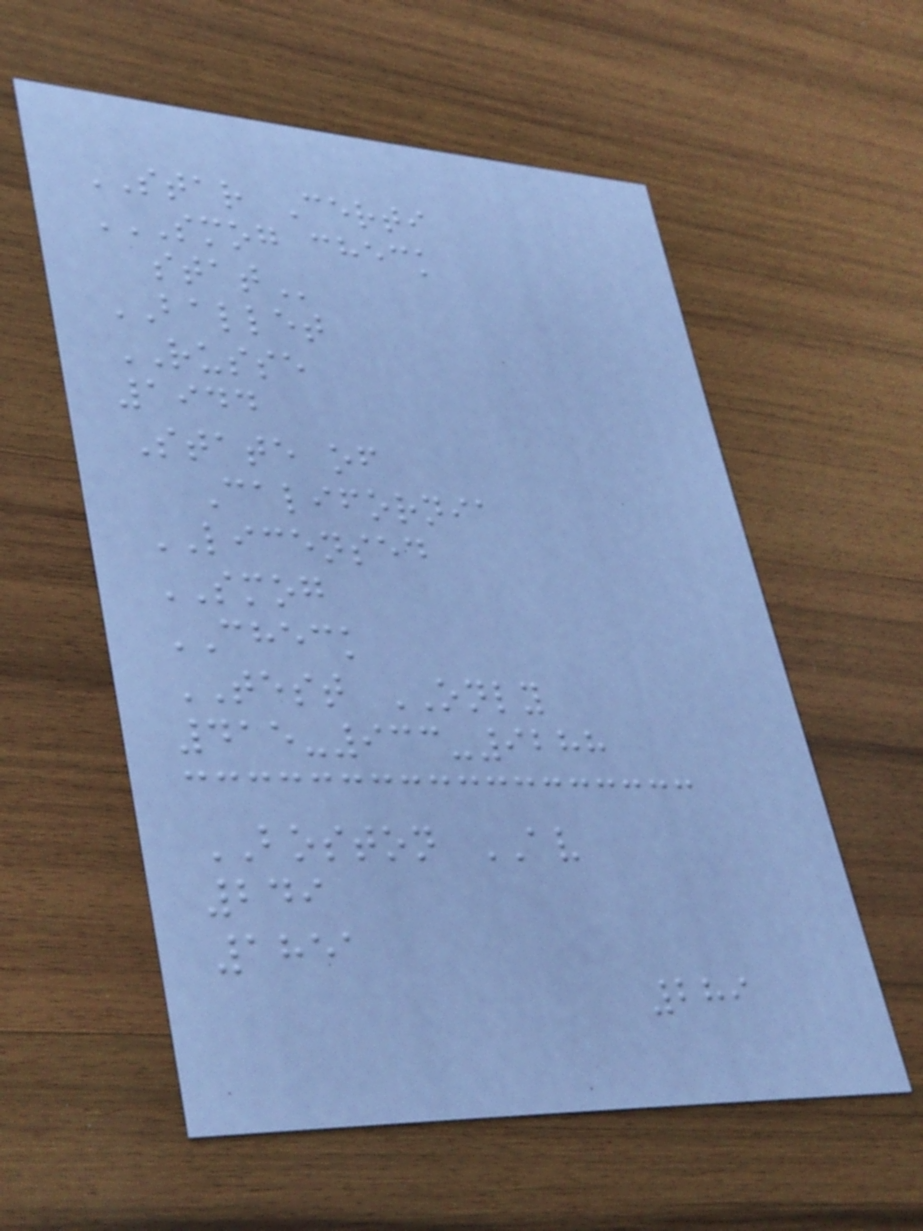STAR Certi
SMOG CHECK
STAT
BALLET
RUSSE
1944
State of
California
LICENSED
SMOG
CHECK
TEST ONLY
415-933-9288
BOSTON AV
249
1851
289
